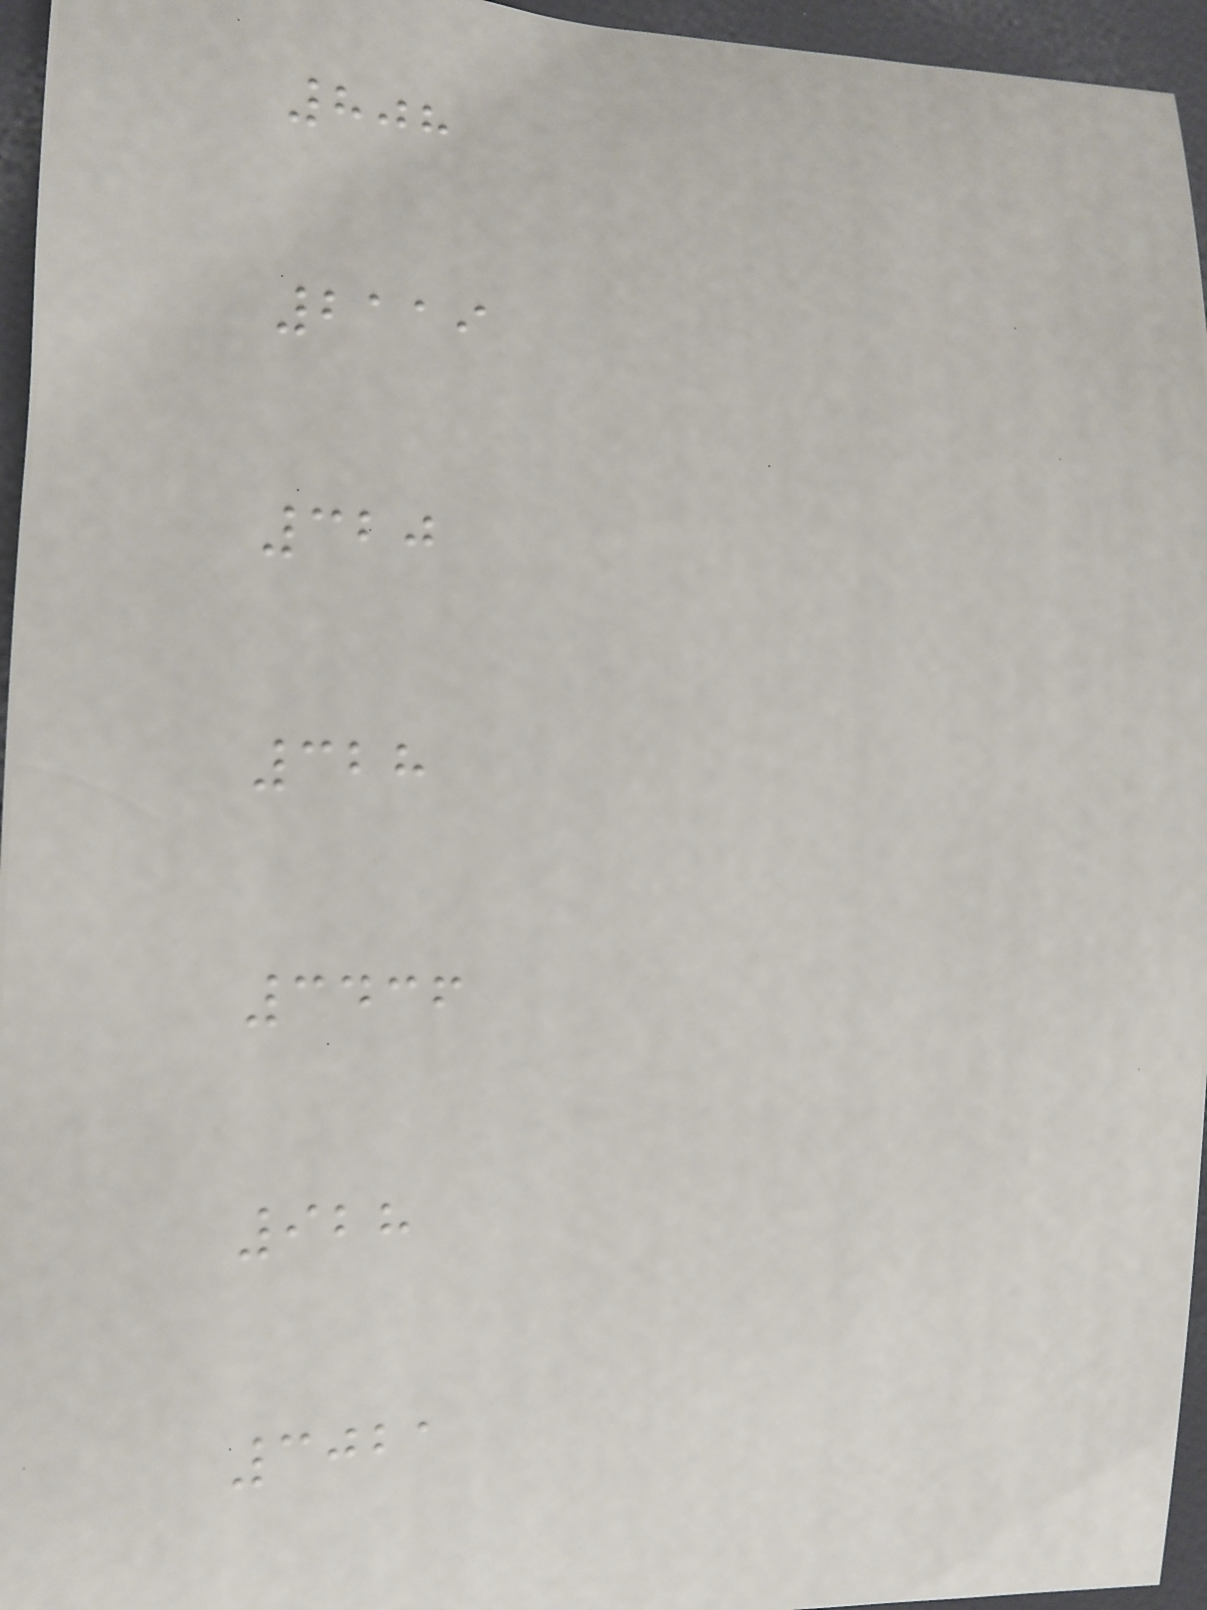808
2119
320
328
3436
928
3021
